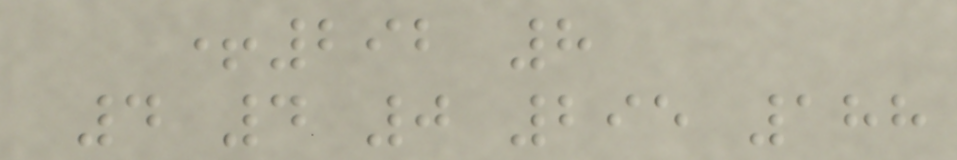+292 8
4 4 0 295 188
